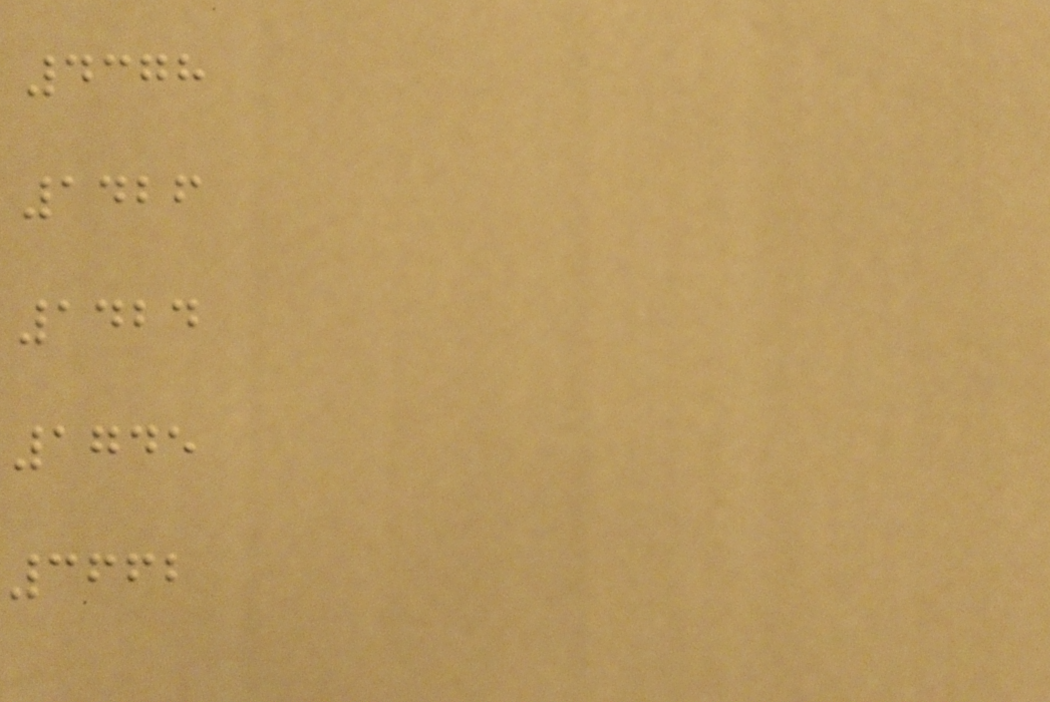4378
1426
1424
1745
3662
